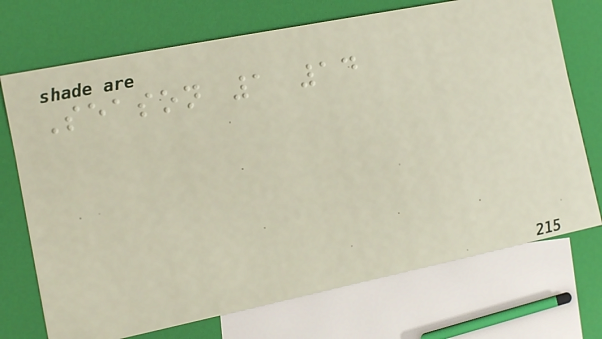Season 1 14
